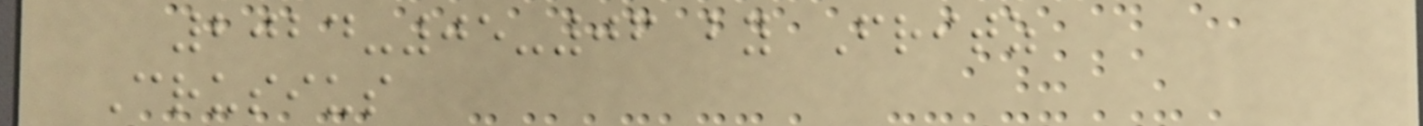2024-05-06 by Fritz
Crusius
